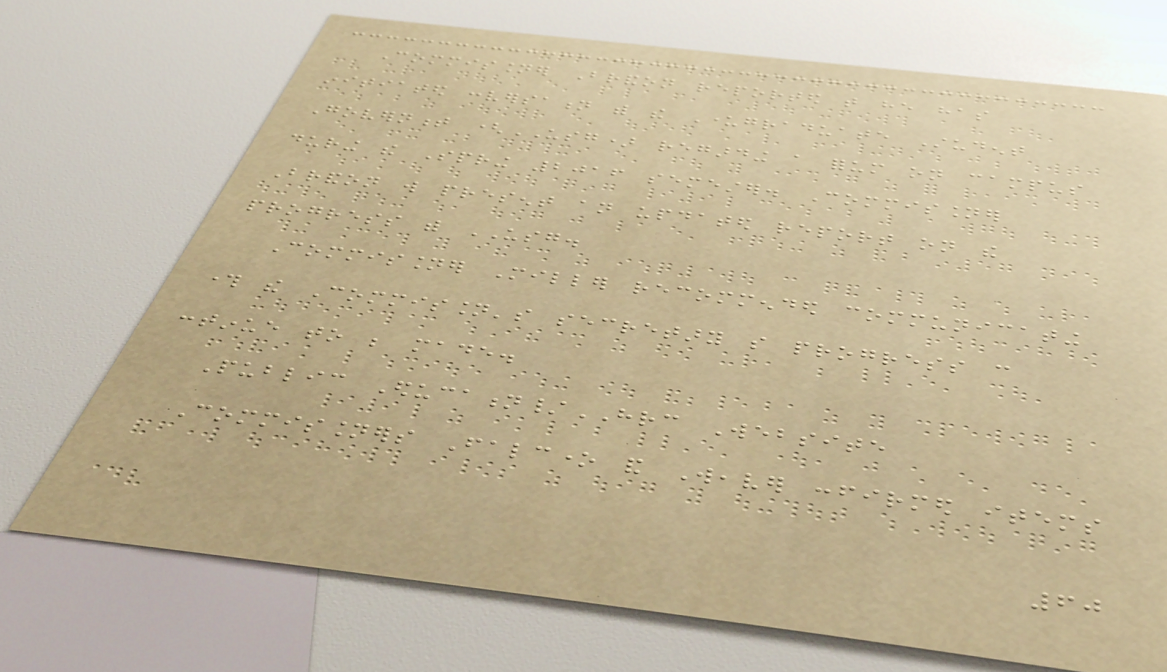Commissioner Brandon reported that he has
initiated conversation with the Undergraduate Student
Government (USG) regarding a forum on campus
during the Spring 2016 semester. Commissioner
Brandon will present an updated report on the
progress with USG.
Commissioner Miller recommended communicating
through the Commission's secretary so progress can
continue to be made.
Public Education/HRC Website
Commissioners Falcone and Weaver confirmed items
60
